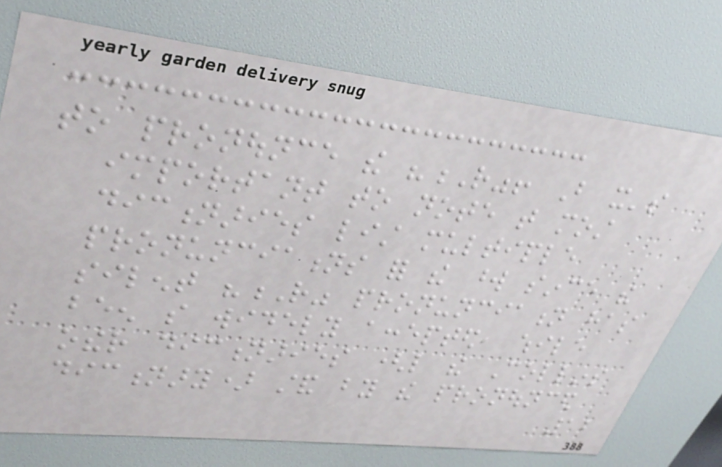to pronounce the "R"! But it's
important to note that most
dictionaries list multiple
pronunciations for the word since the
silent "R" pronunciation has
been so widely accepted, while
other dictionaries (like the Collins
dictionary) stand by the pronounced
12
